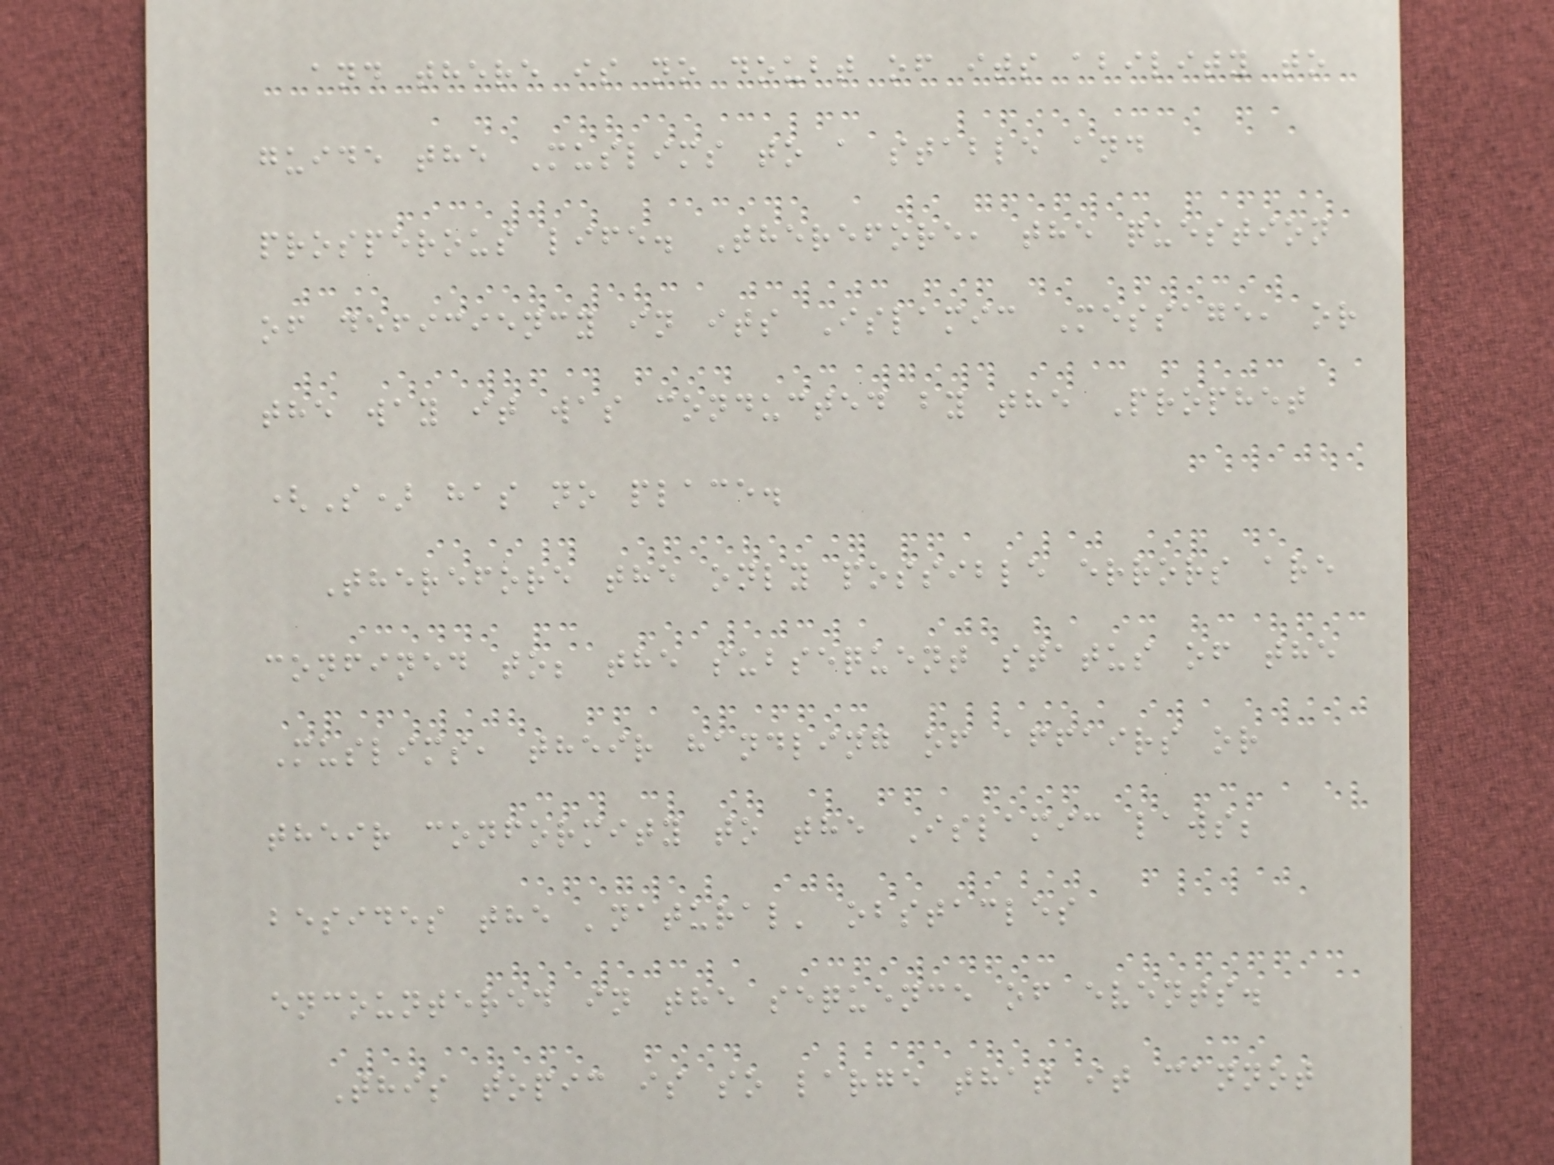and there is no doubt of its ability to
guide the Muslims to a stable and
prosperous life. Therefore, the question
of deficiency in its Islamic Message, or
the way it was conducted by the Prophet
(S) has no place.
Therefore the only possible errors are
confined to; the subsequent status of the
Muslims, their handling of affairs or
their conformity to the Islamic laws;
besides the 'natural' obstacles
encountered in the sequence of events.
This topic is so large that it cannot
